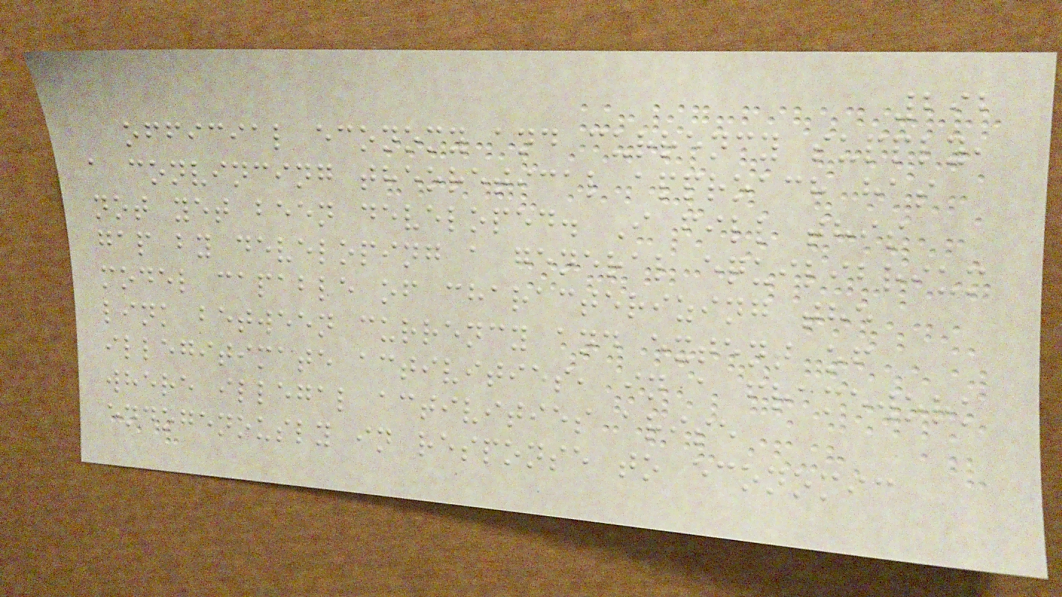292
official economy and currency supply,
a convincing theoretical approach has
not yet been developed. I fill this
gap by developing a general equilibrium
model capable of characterizing the
link between currency and extent of
illegitimate activities, in a framework
where illegal activities arise
endogenously in response to economic
